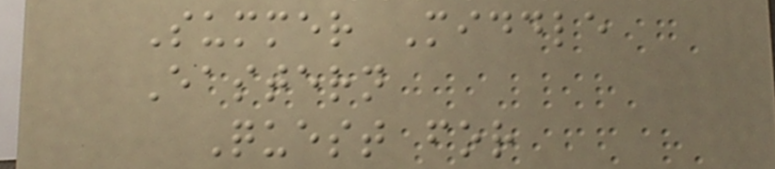Summer Middle
Eastern
Quest for
